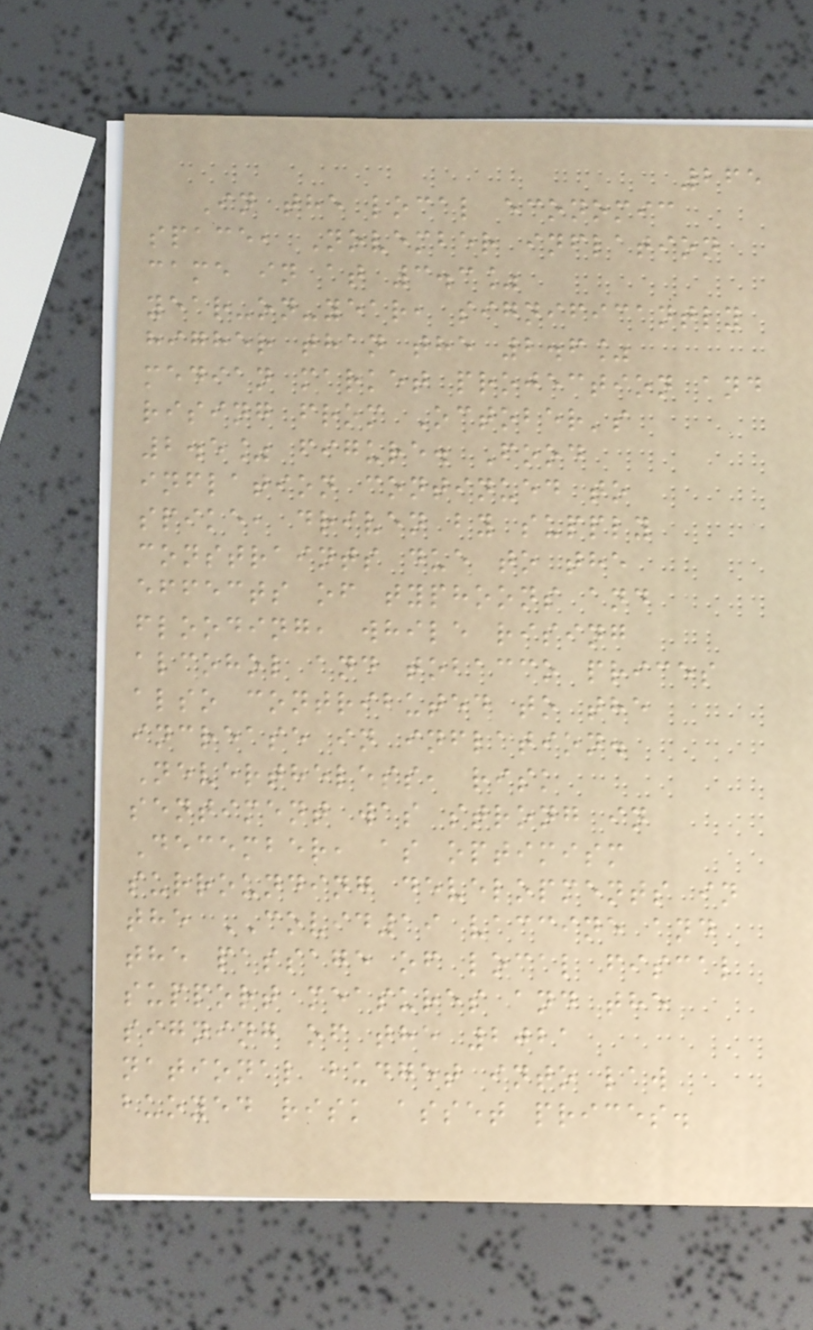265
In the local economic
space, November inflation
came in at 3.3%
year-on-year, significantly
higher than the 2.6%
median market projection and
rising from October's
2.5% figure. Food
inflation continued to
spike, driven by supply
constraints due to the
effects of typhoons and
flooding, while rising
alcohol and tobacco prices
also contributed to the
increase in inflation.
Nevertheless, risk
sentiment was strong in
December, as optimism
surrounding developments in
the COVID19 vaccine and
the passage of local fiscal
support measures and the
signing of the 2021
national budget into law
buoyed risk asset prices.
